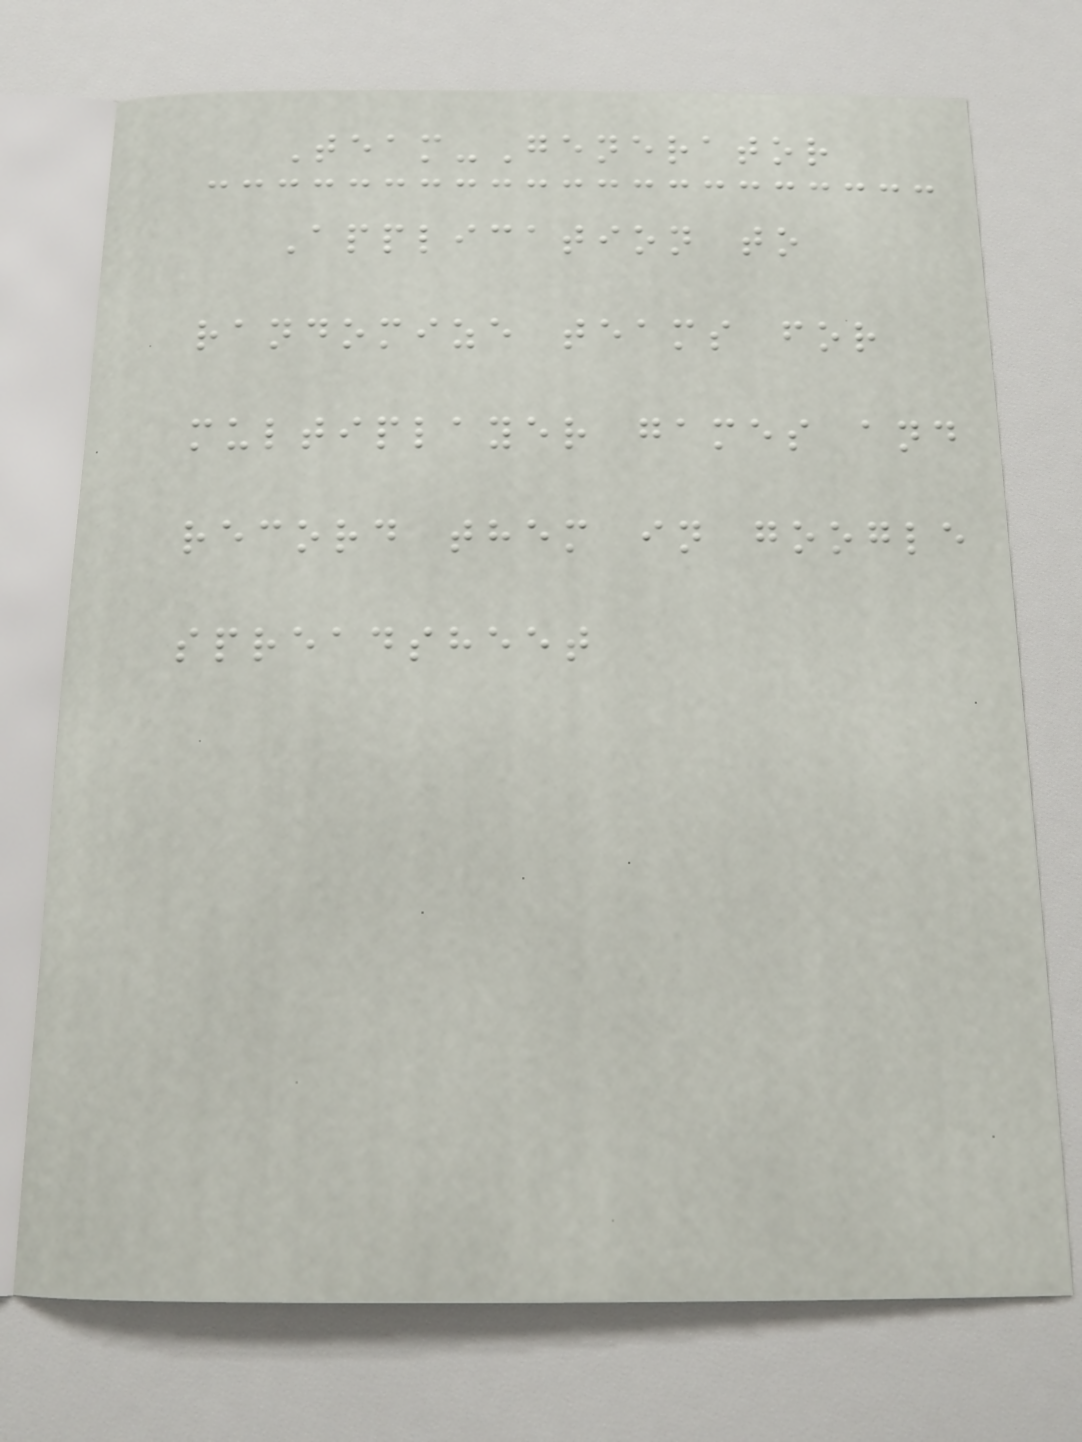Team-Generator
Application to
randomize teams for
multiplayer games and
record them in google
spreadsheet
